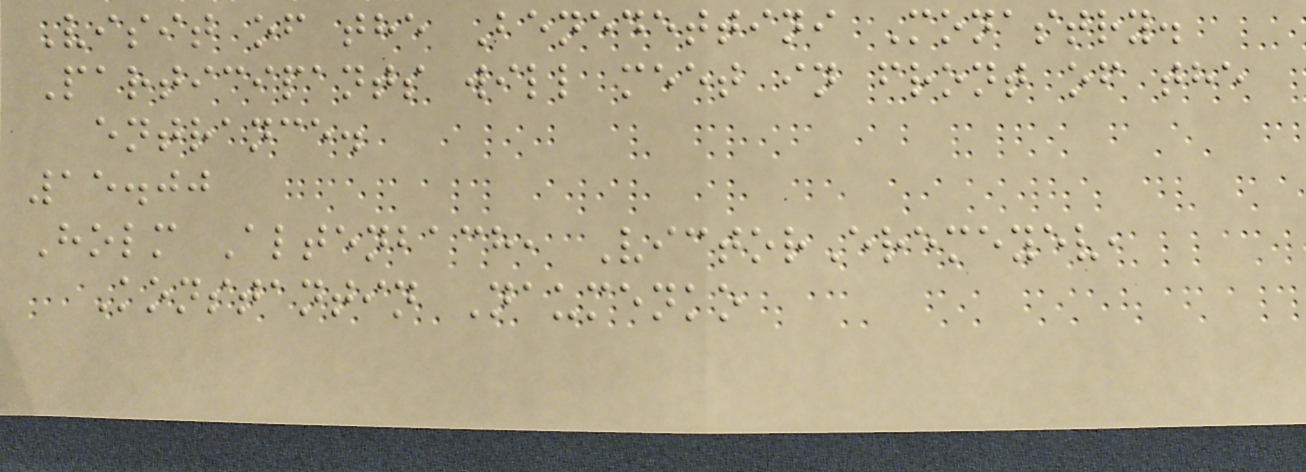Visit of the Benedettini Monastry.
Participants will meet in front of the
entrance.
15.00
Holm Altenbach, VictorEremeyev,
Konstantin Naumenko
